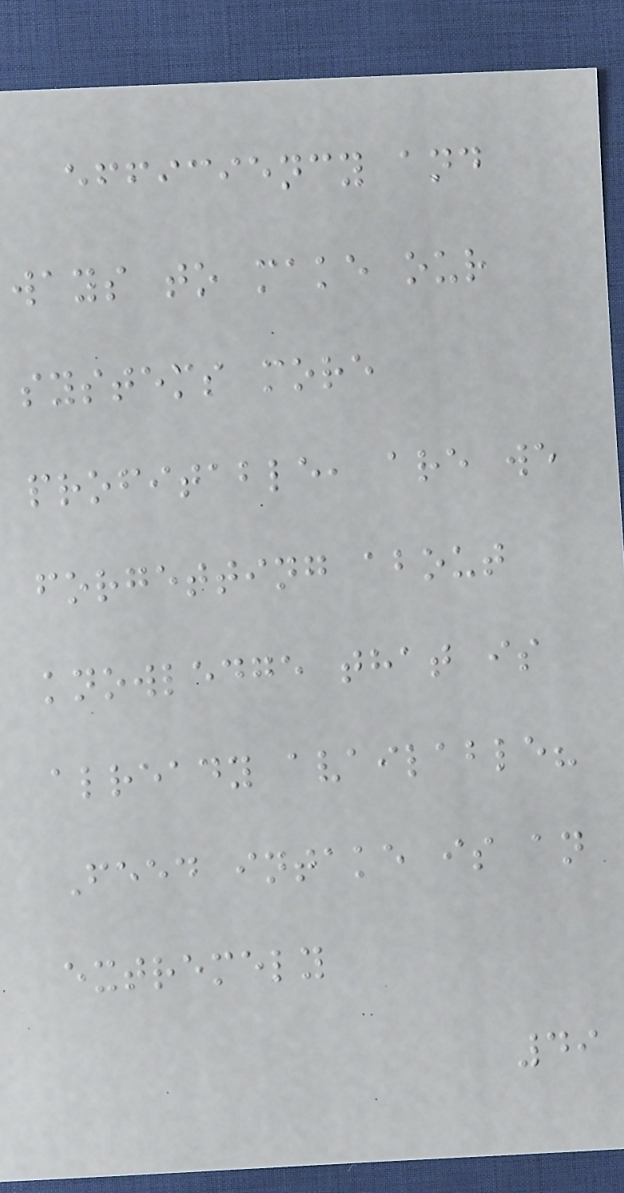efficiency and
ways to make our
systems more
profitable, are we
forgetting about
knowledge that is
already available?
Feed intake is an
extremely
49
